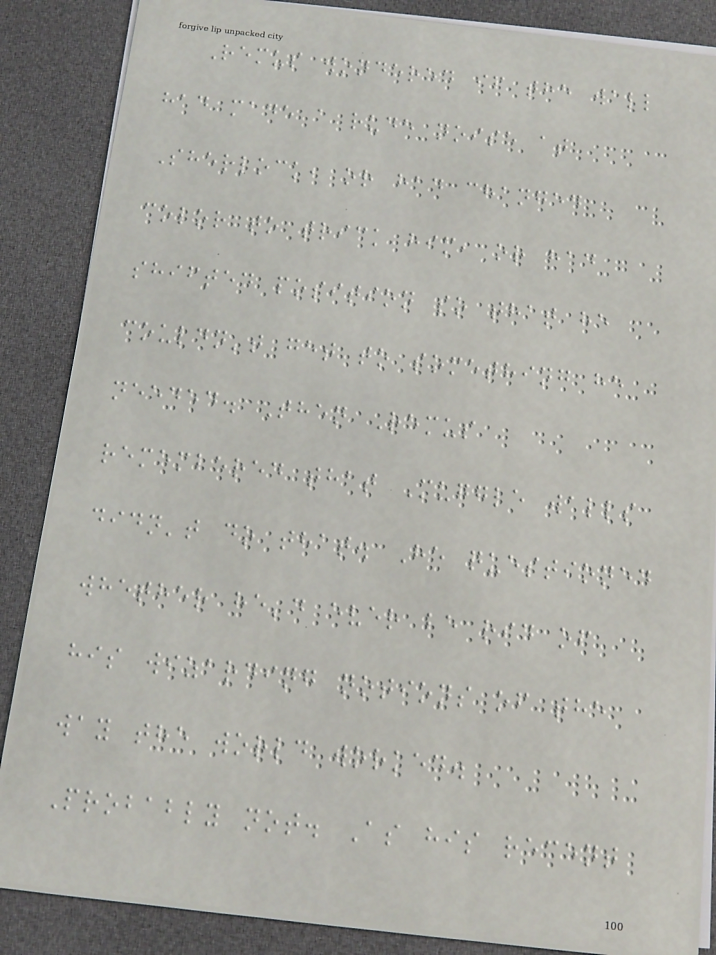Remus wondered if the wall
had made a rude noise at
Sherlock, or had changed
color to trick him, or had
shifted position so that he
couldn't get to something he
needed. Then Remus
remembered that Muggle walls
didn't do that. He questioned
whether he'd ever be rid of
his wizarding notions of the
way the world worked.
Probably not. As his recent
